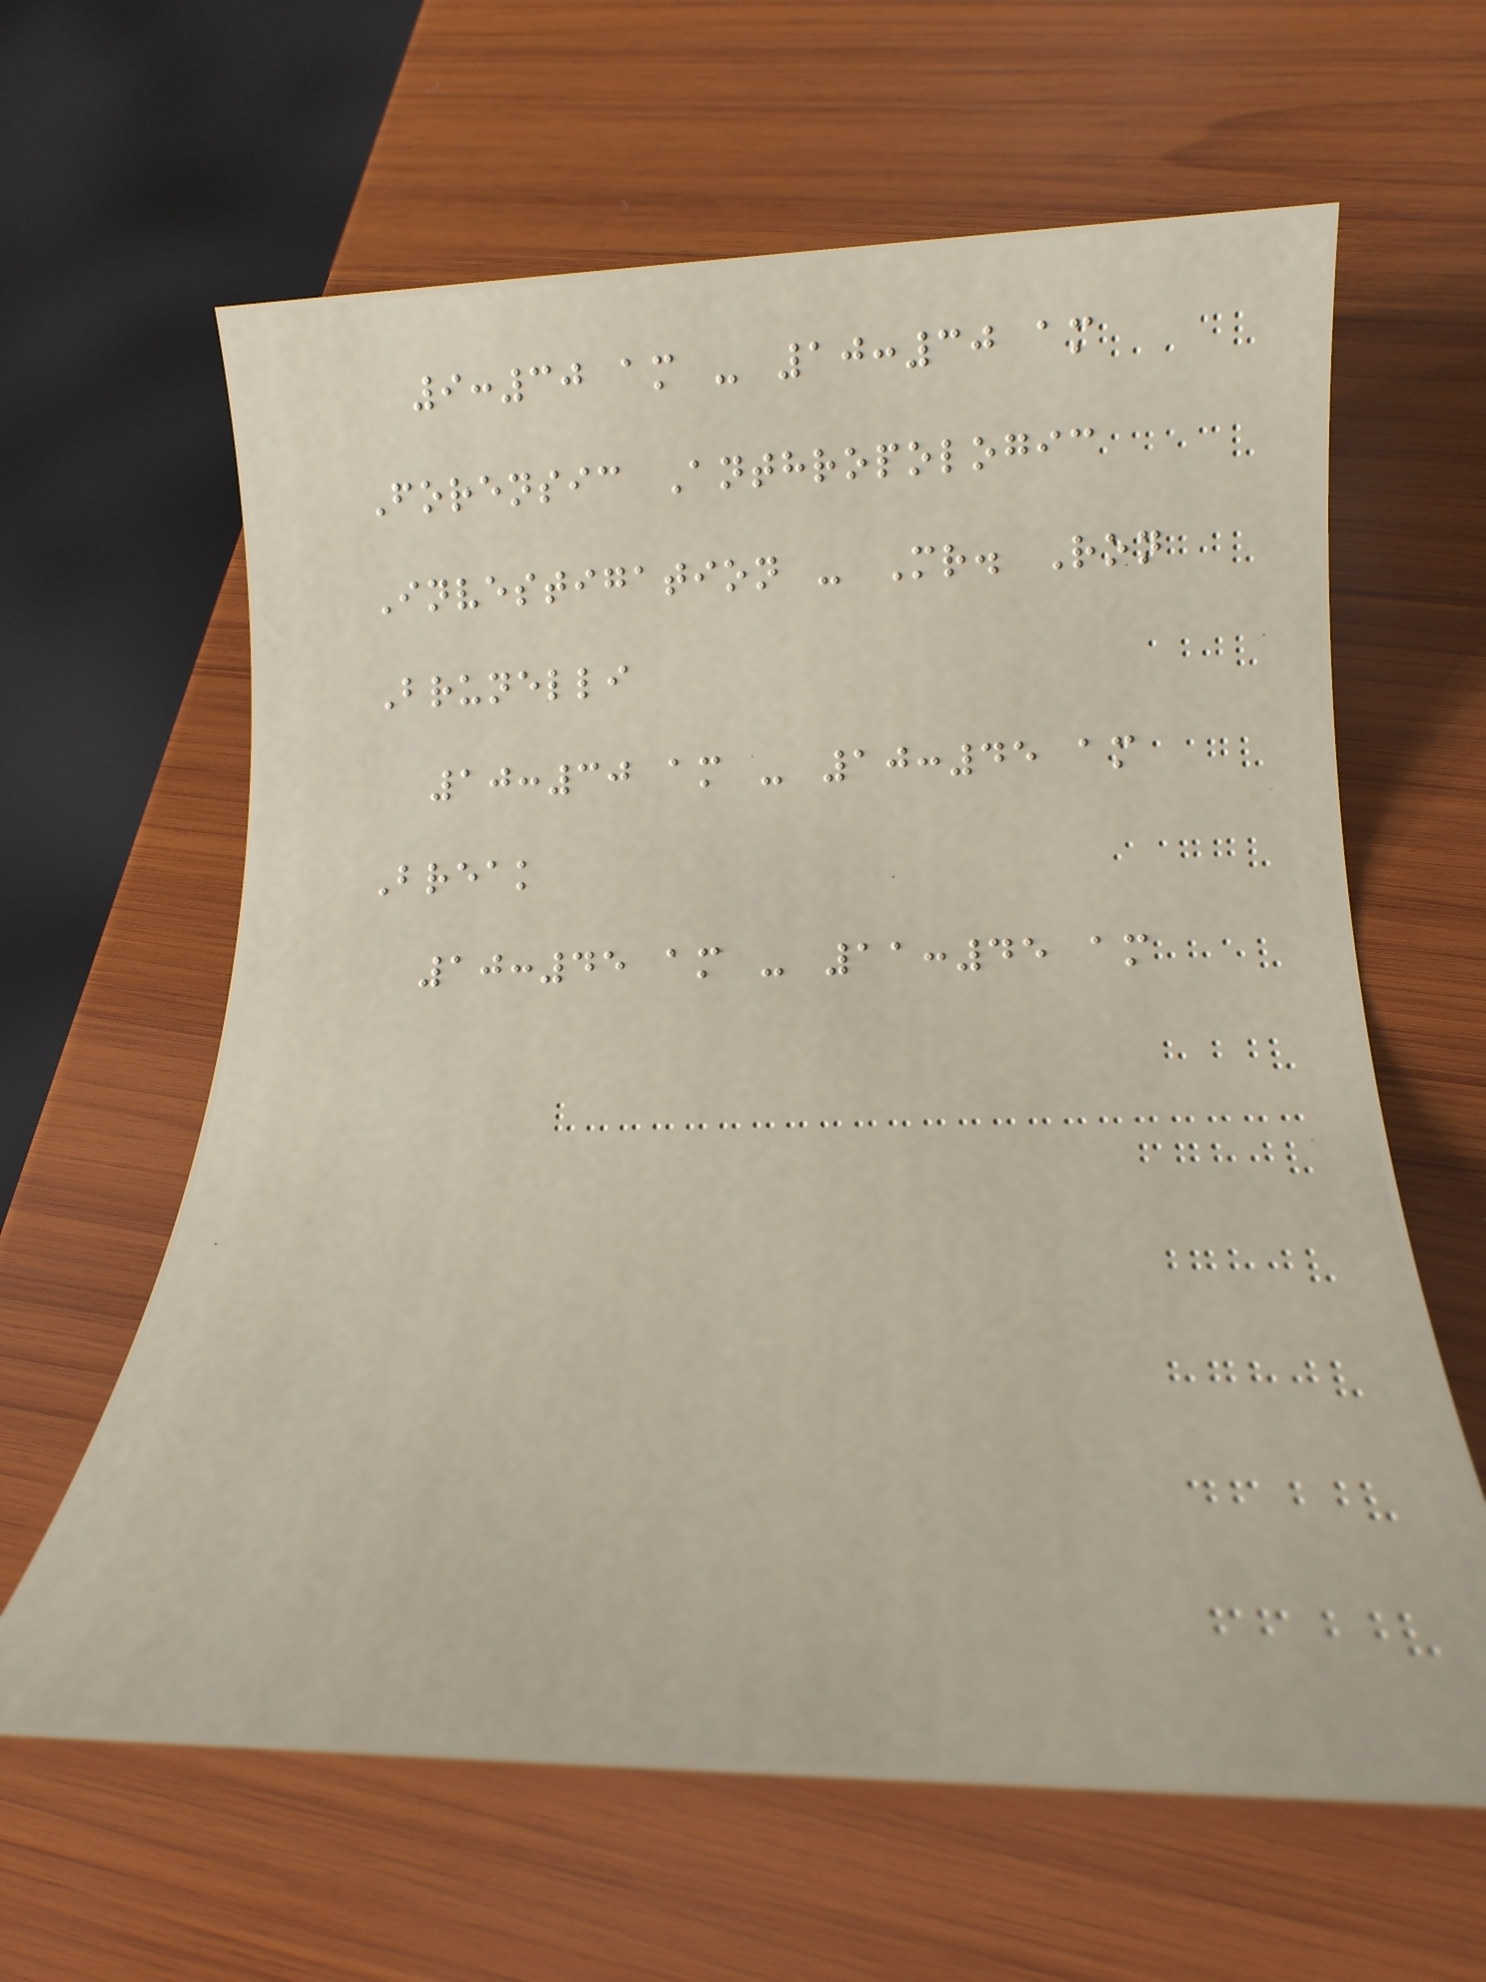9:30 am - 10:30 am
Forensic Anthropologic
Investigation - Mr. Ron
Brunelli
10:30 am - 10:45 am
Break
10:45 am - 11:45 am
